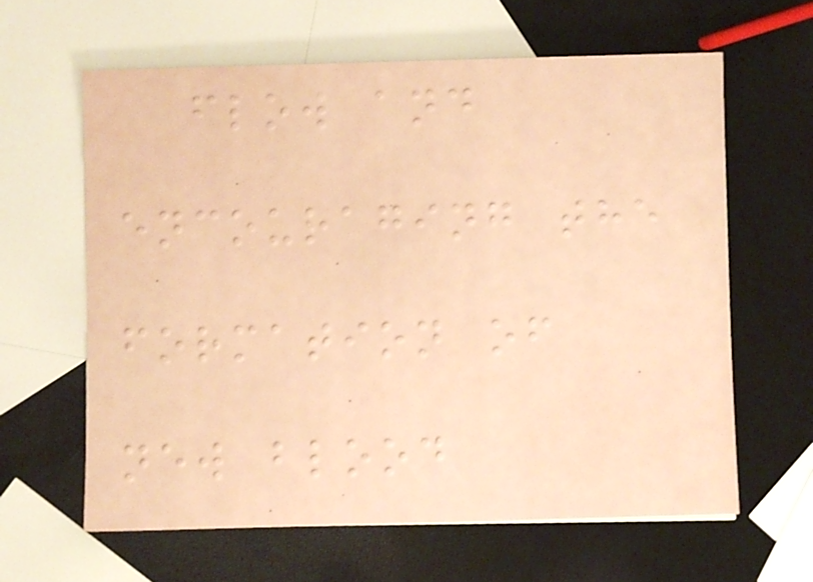flow and
encouraging the
formation of
new blood
